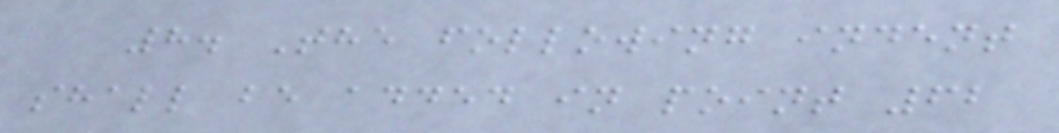8. The following indent
shall be added in point 62
